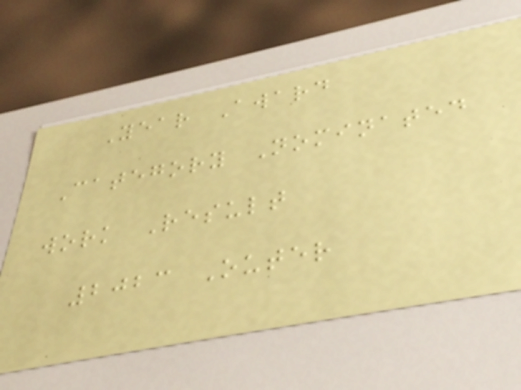Year Award
Category Nominated
work Result
2023 Outer
